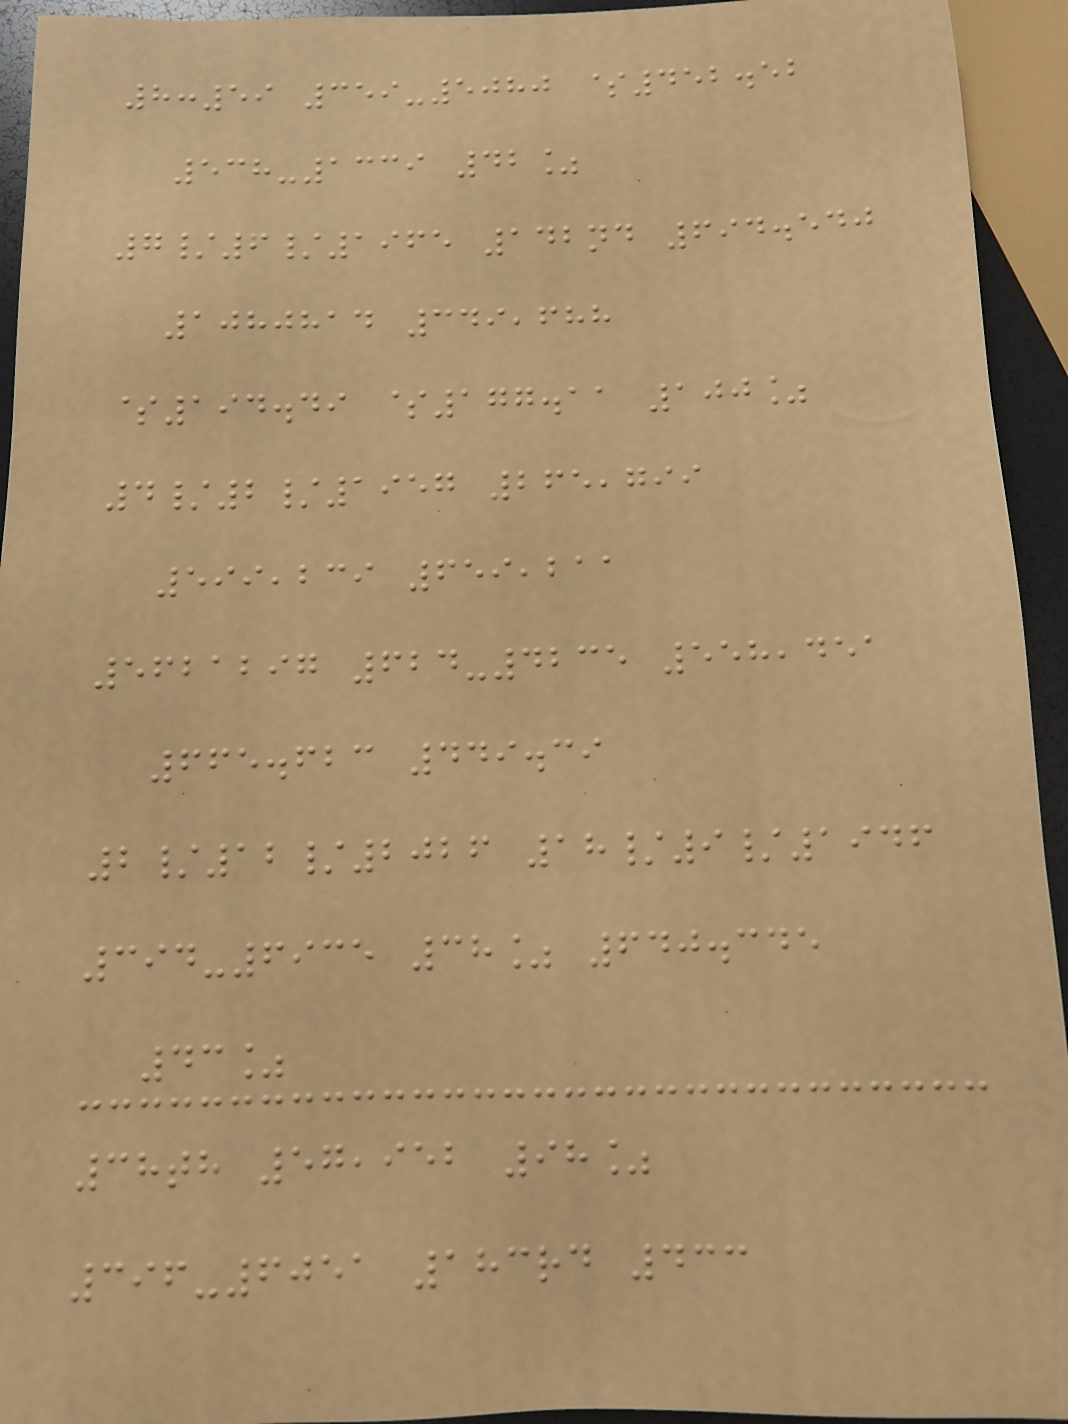8:59 359-5080 $452.52
538-1339 42%
7/6/1965 142nd 694.540
1080814 349,688
$194.49 $177.11 100%
4/2/1957 265,799
599,239 659,211
5621297 624-4235 558,451
665.623 449.39
2/12/2026 18/9/1946
394-6935 38% 640.345
43%
38th 57,952 98%
396-6051 183rd 433
